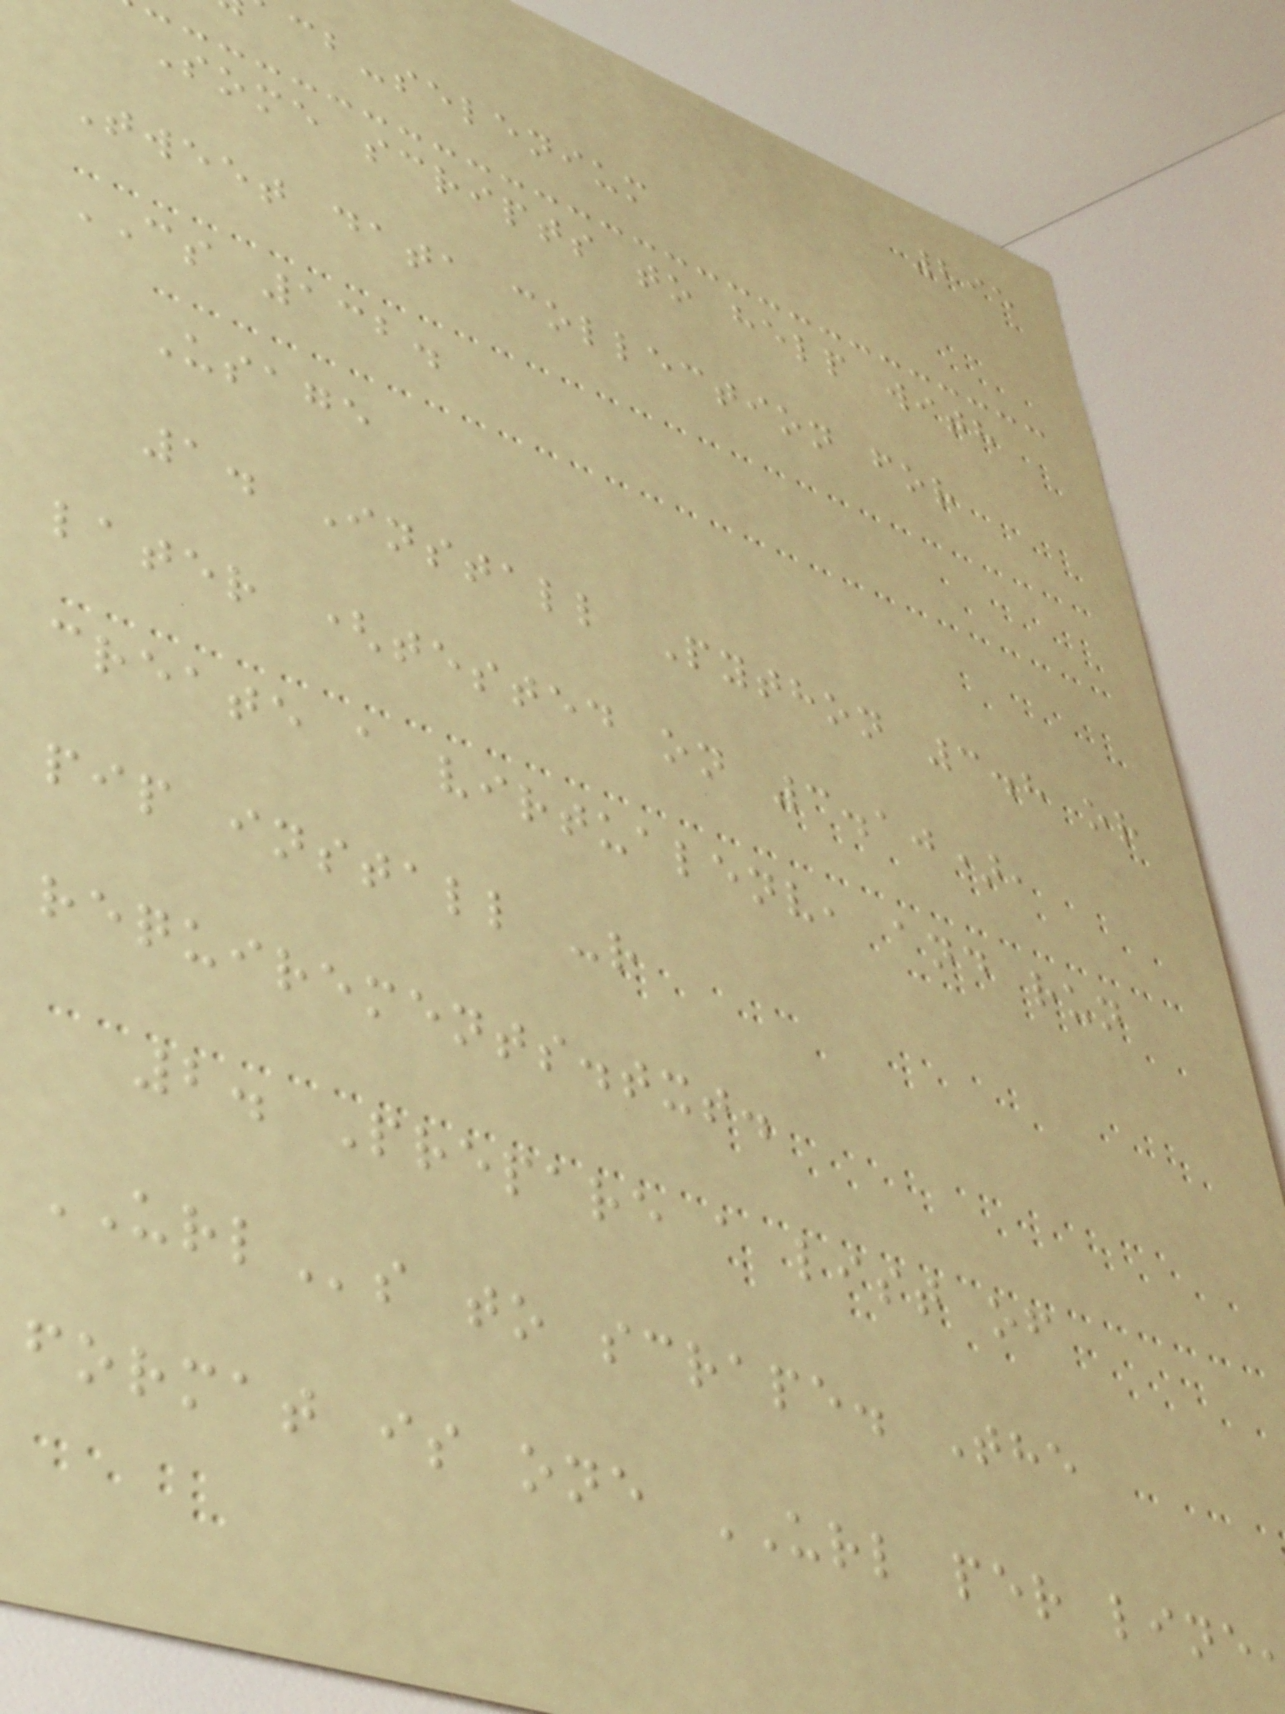295
cb-selenium
Some scripts to help with
Tweet data collection for
CS 132.
Usage
1. Install Python 3.8 or
later (tested on 3.10),
create a virtualenv, and run
pip install -r
requirements.txt.
2. Prepare a list of
URLs to scrape. The
format is one URL per line
